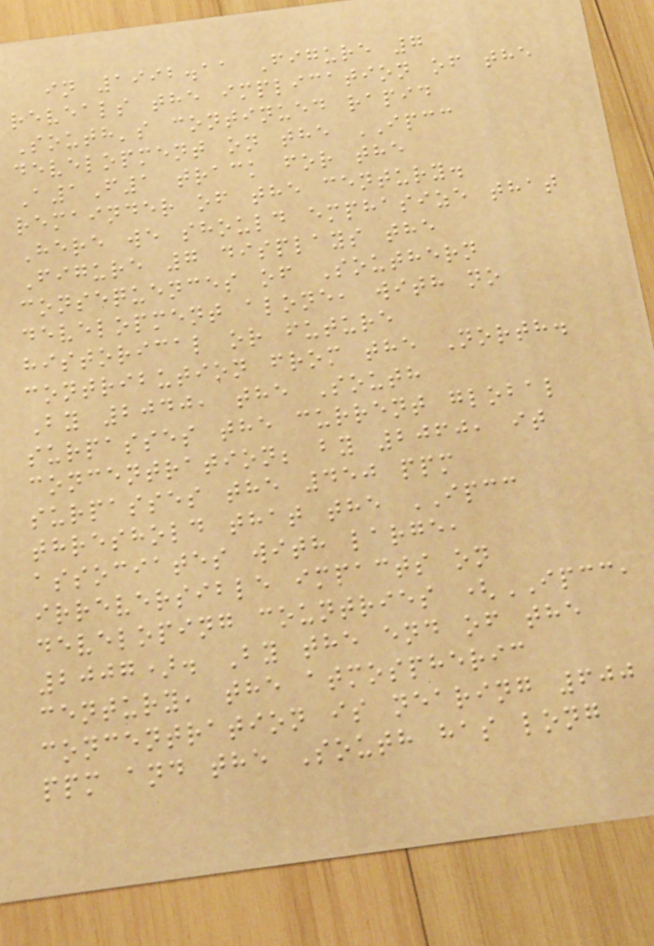in 1992.11 Figure 7
reveals the implication of the
South's continued rapid
development on the IPCC
A1F1 track for the
remainder of the century.
Here we should emphasize that
Figure 7 displays the
consequences of Southern
development alone, with no
historical or future
contribution from the North.
By 2040, the South
surpasses the current global
concentration; by 2060, it
surpasses the 450 ppm
threshold that the IPCC
associates with large,
irreversible impacts on
developing countries (IPCC,
2007). By the end of the
century, the atmospheric
concentration is nearing 600
ppm and the South has long
